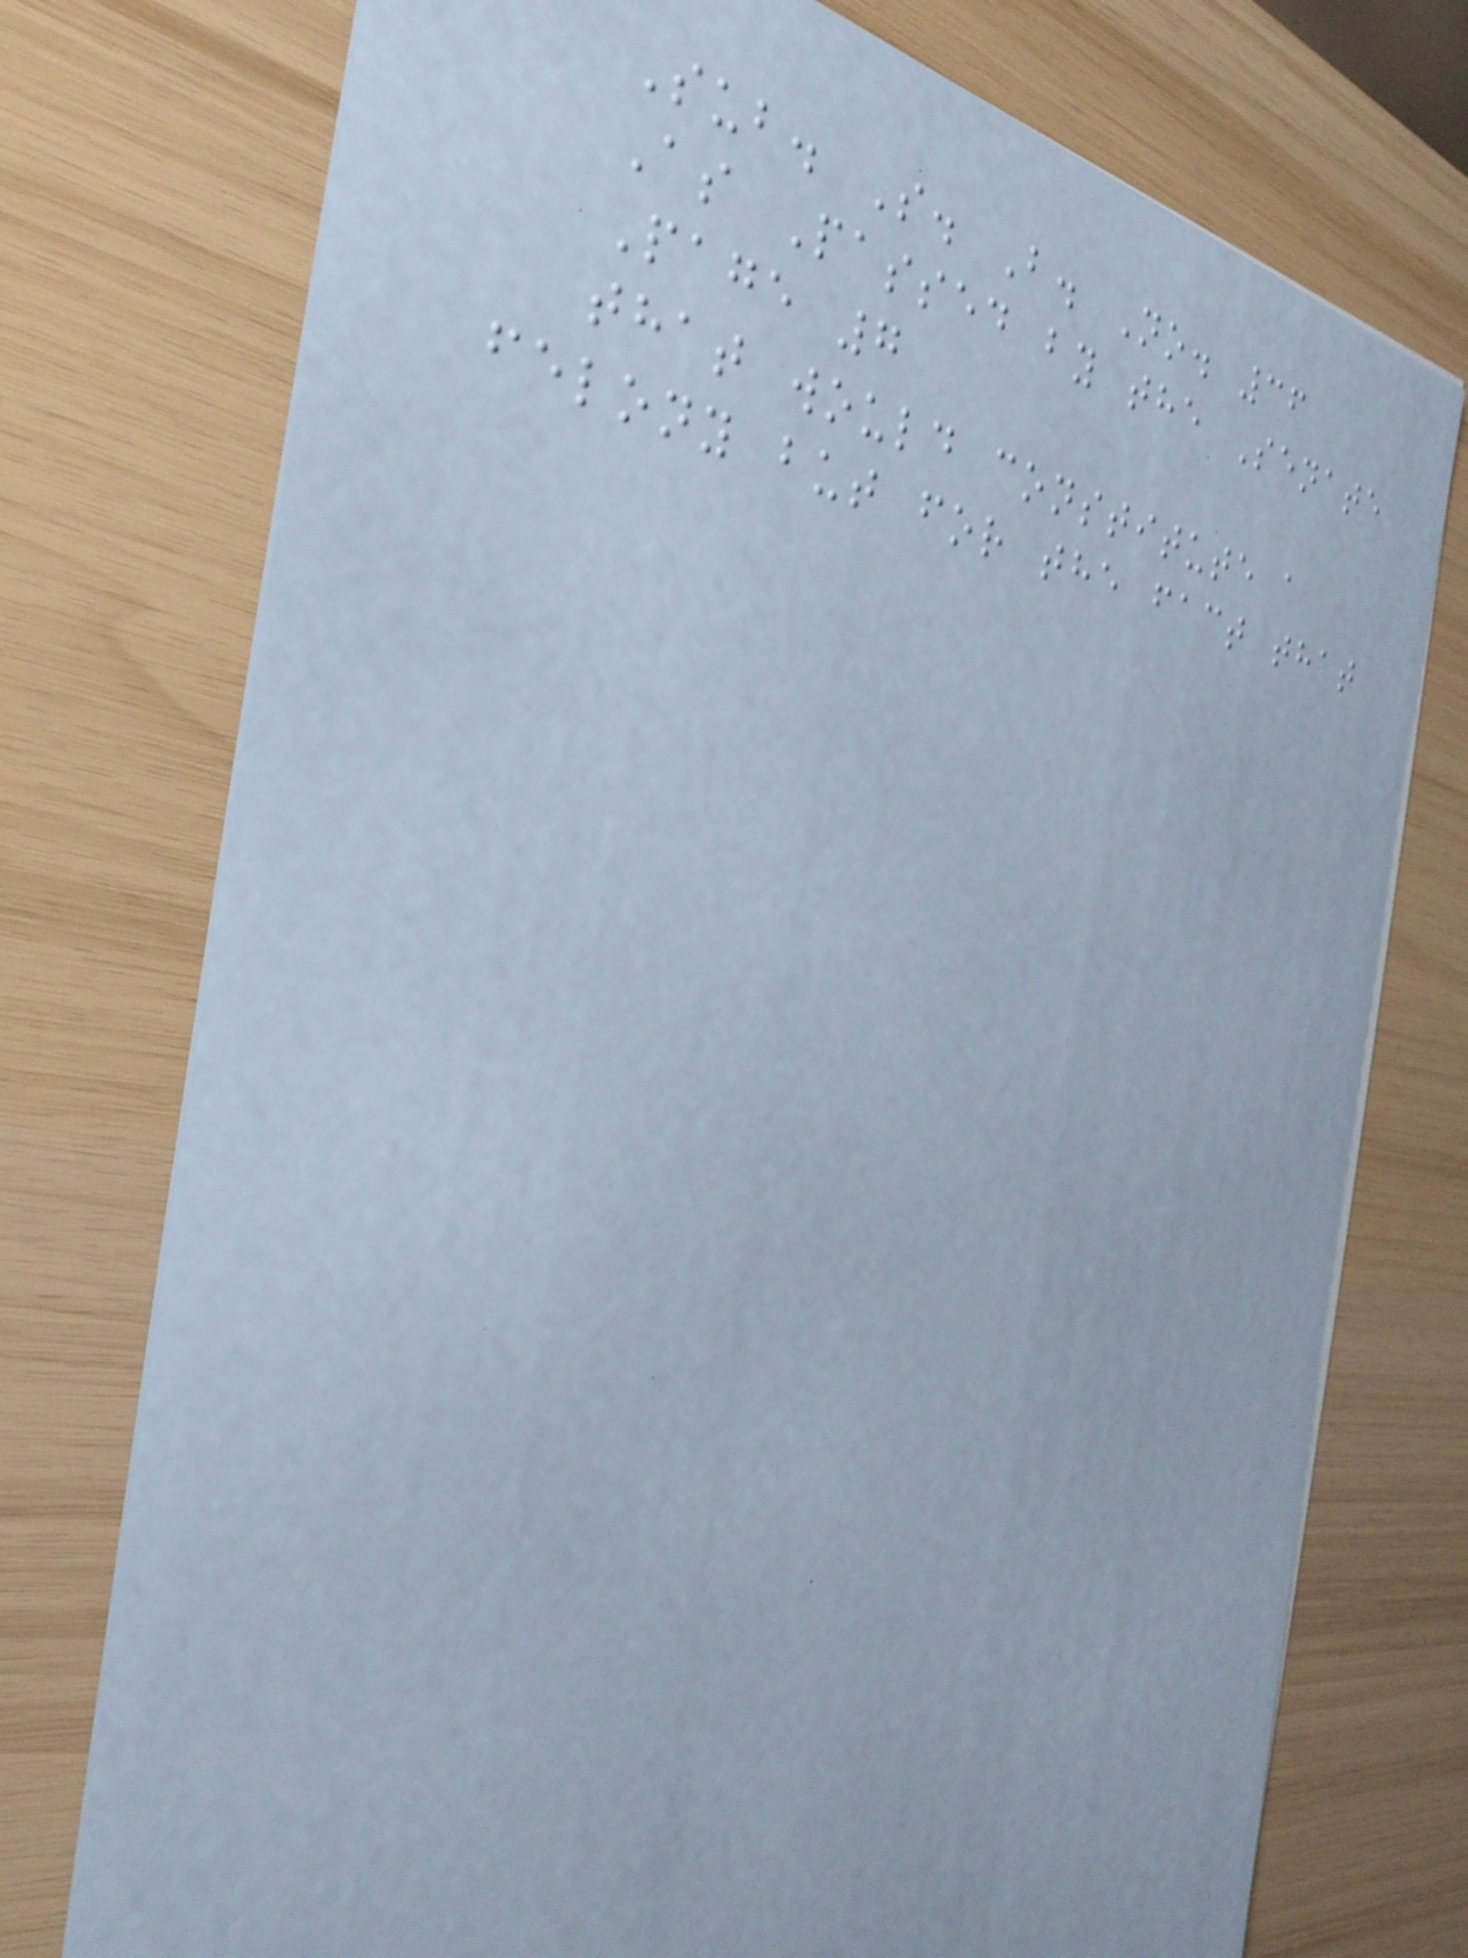Sub. S. B. No. 36
As Passed by the Senate
Page 7
that would constitute a
felony but for the fact that
